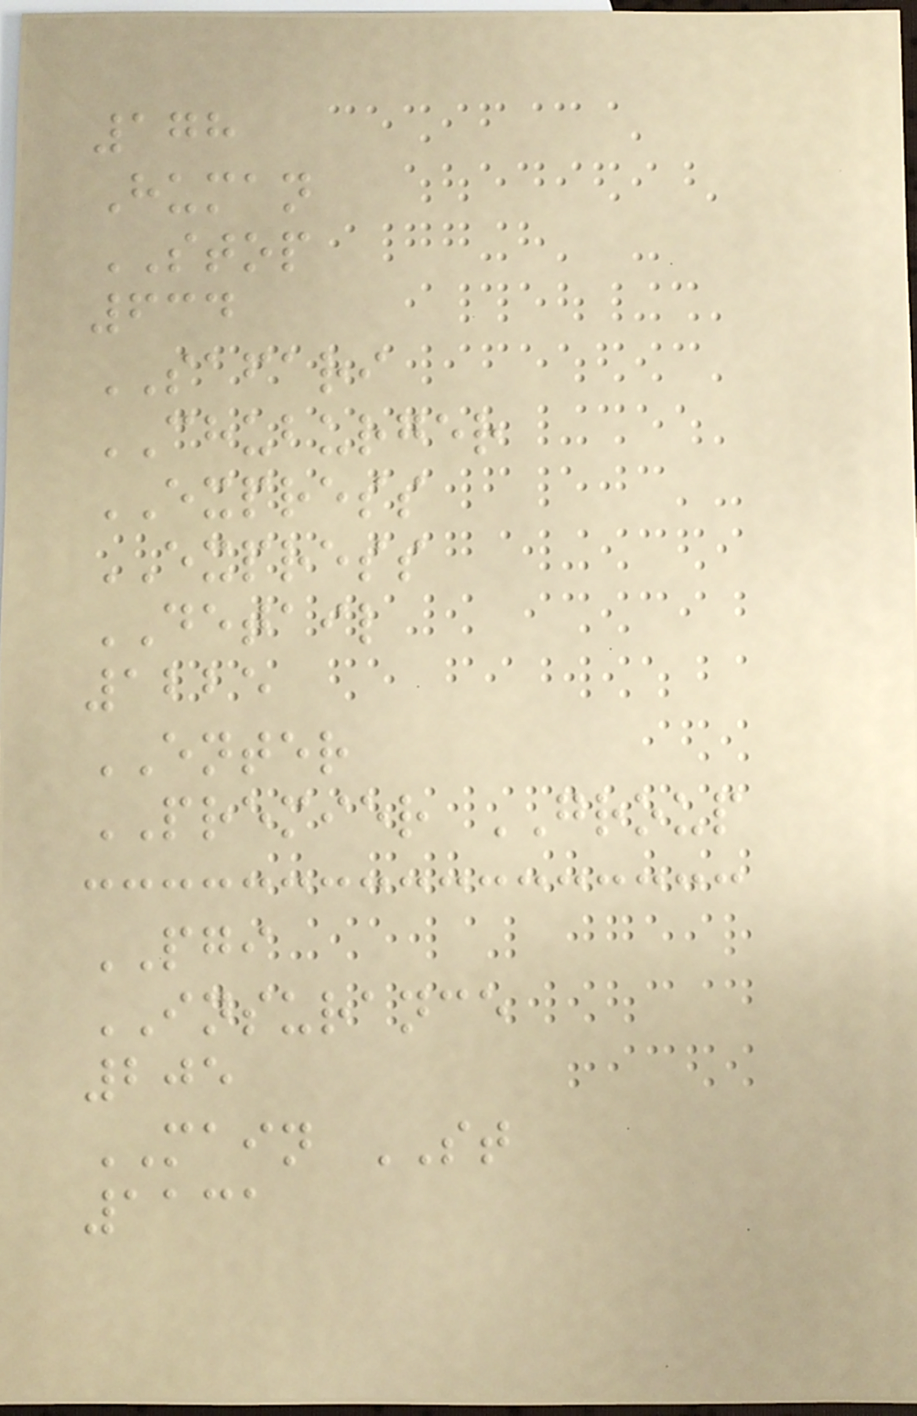178
Human
STOP
634
SAFARI
CHUBURGER
EXPRESS
EXPRESS
DETAIL
1225
ENTER
PREMIER GROUP
PGI
INSURANCE
205
MAIN ST
1131
